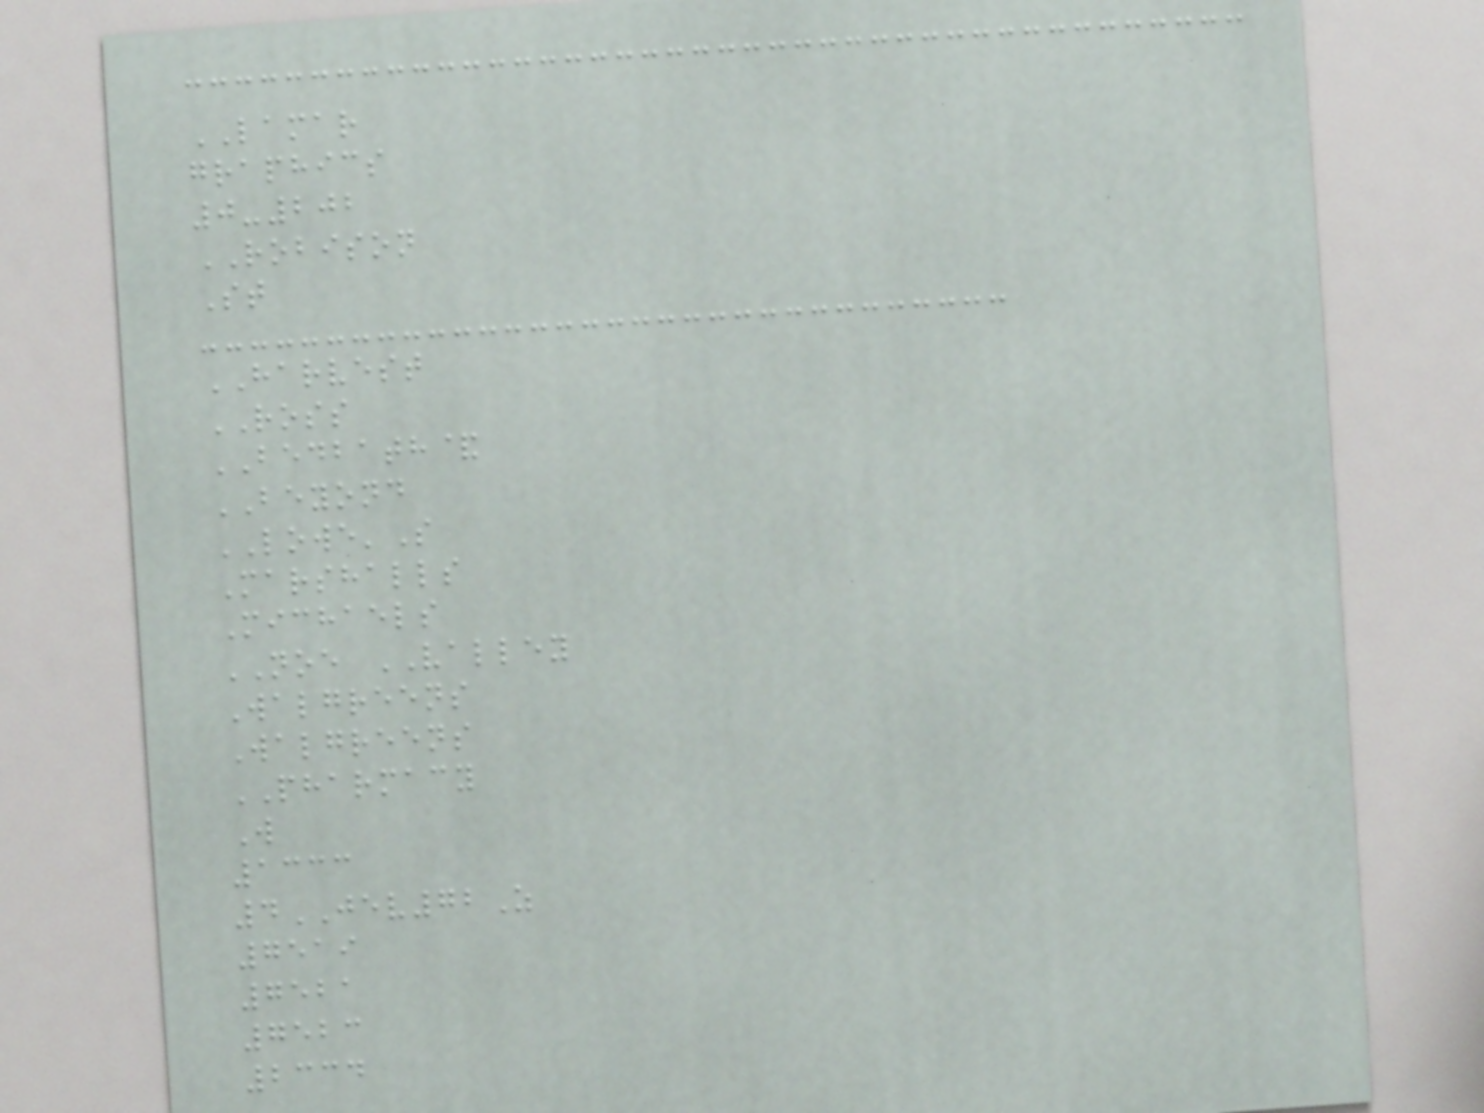LAMAR
graphics
0-202
ROBISON
St
HARVEST
ROSS
BEDBATH&
BEYOND
LOWE'S
Marshalls
Michaels
NOE VALLEY
Walgreens
Walgreens
PHARMACY
W
1333
4JEV72Z
7519
7521
7523
2334
